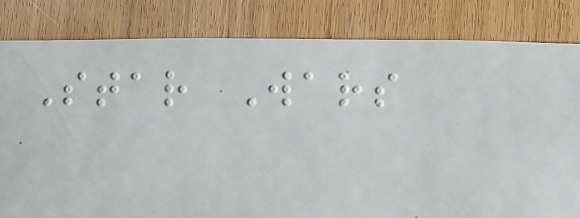Star Wars
